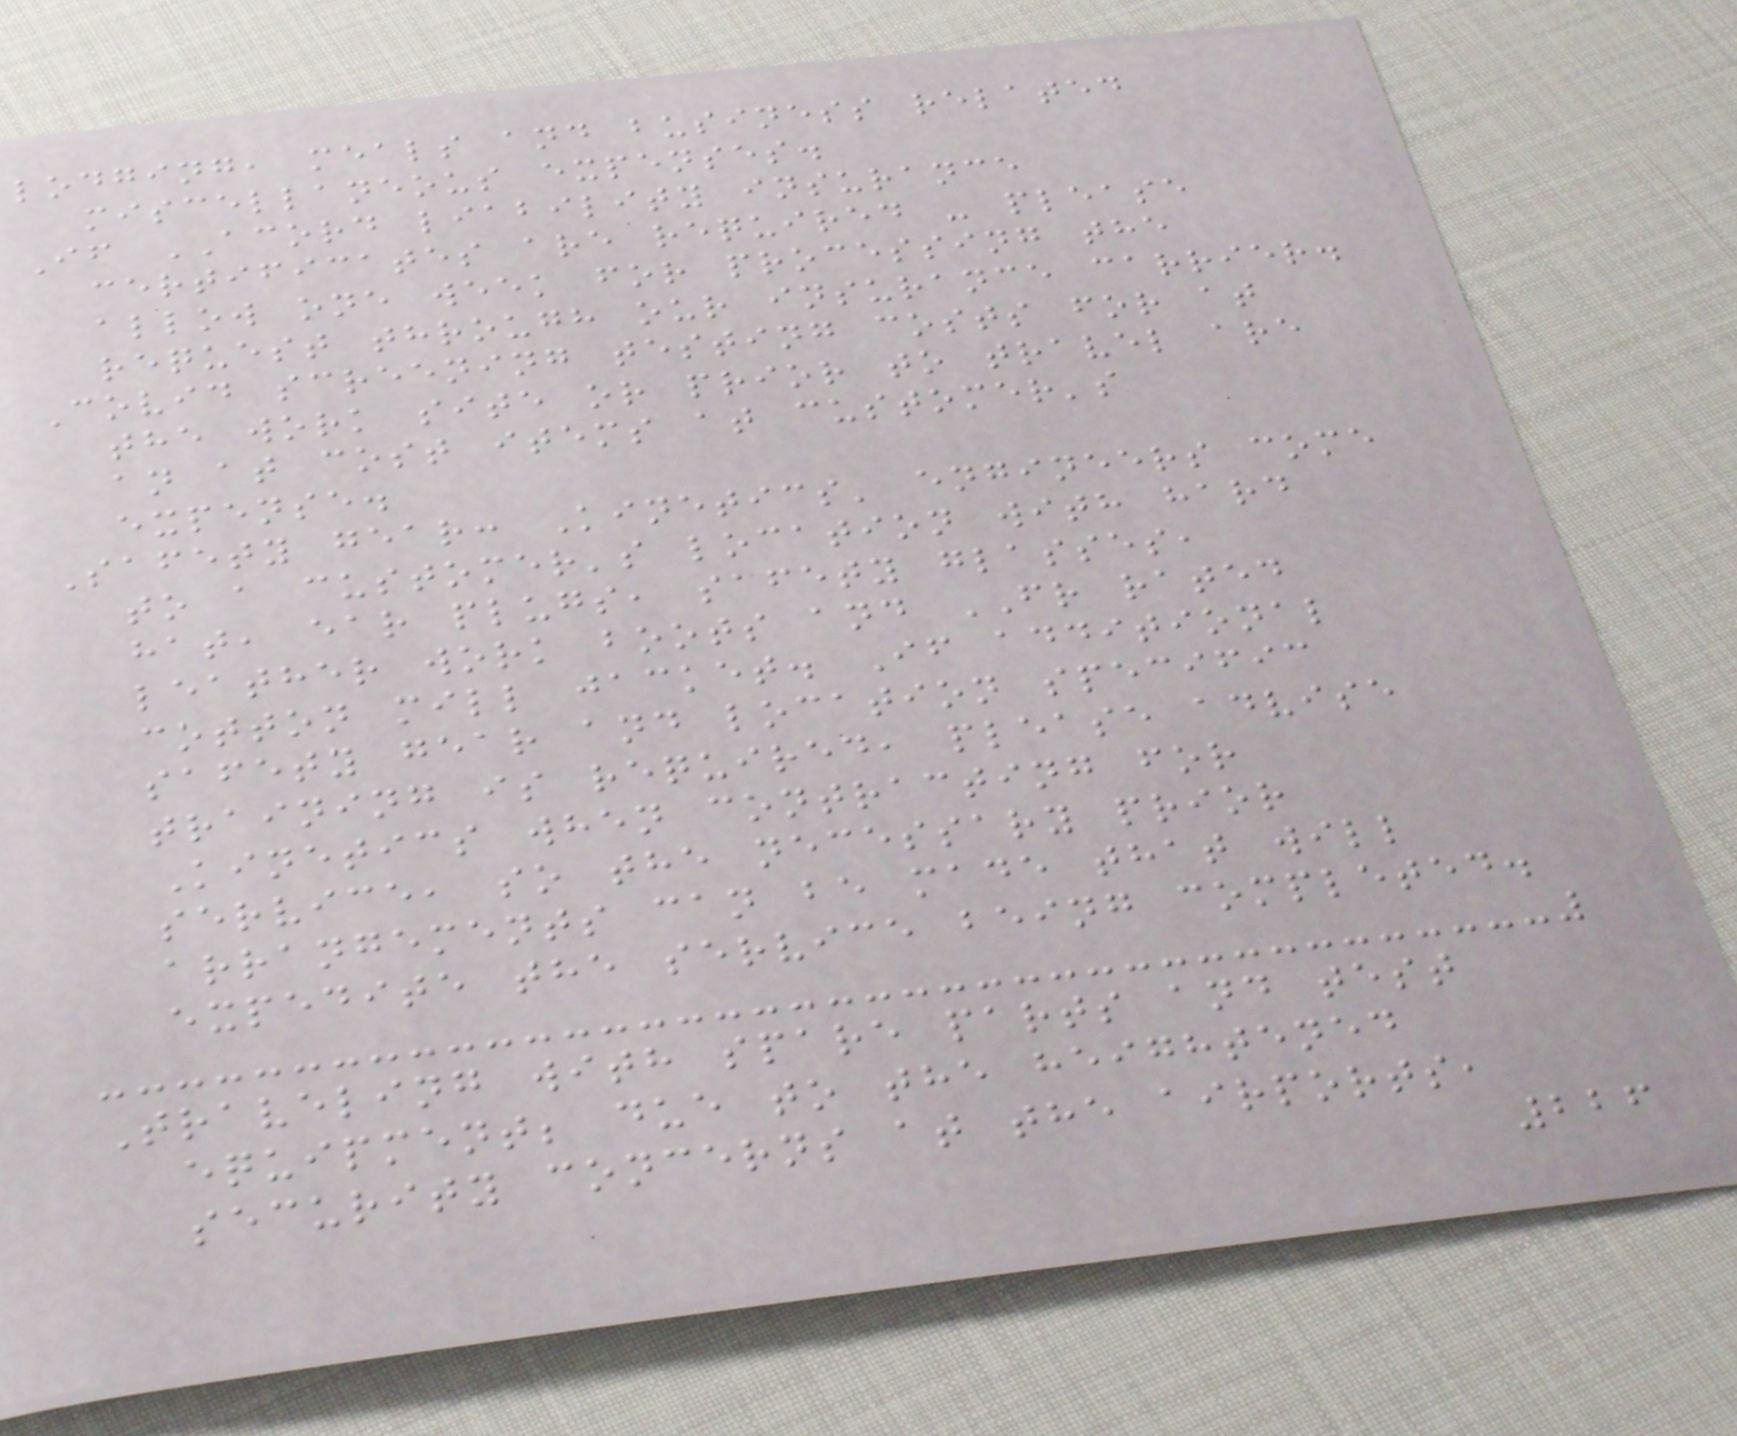lodging, meals and business related
miscellaneous expenses.
If ACORD liability insurance
certificates are required - please
allow one week for processing the
request through our insurance carrier.
Covid screening testing costs for at
the work site or prior to travel are
an at cost items at customer's
expense.
Safety gear: Kinetics' engineers come
to a customer's location with hard
hat, ear plugs, safety glasses,
leather work boots and FR rated
cotton mill jacket. If additional
safety gear and location specific
training is required, please advise
Kinetics when contracting for
service, so the necessary prior
arrangements can be made that will
expedite the service being completed.
Traveling with spare parts and test
equipment; due to the heightened
security concerns at the airports,
226
